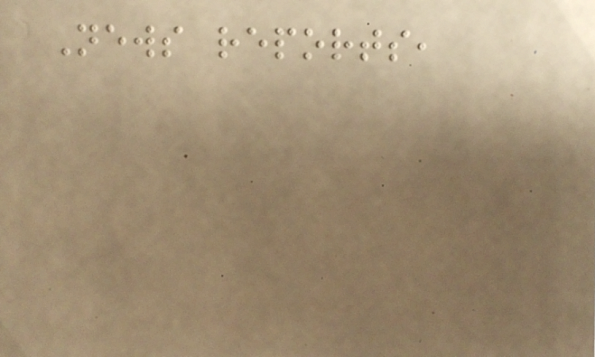News reports,
